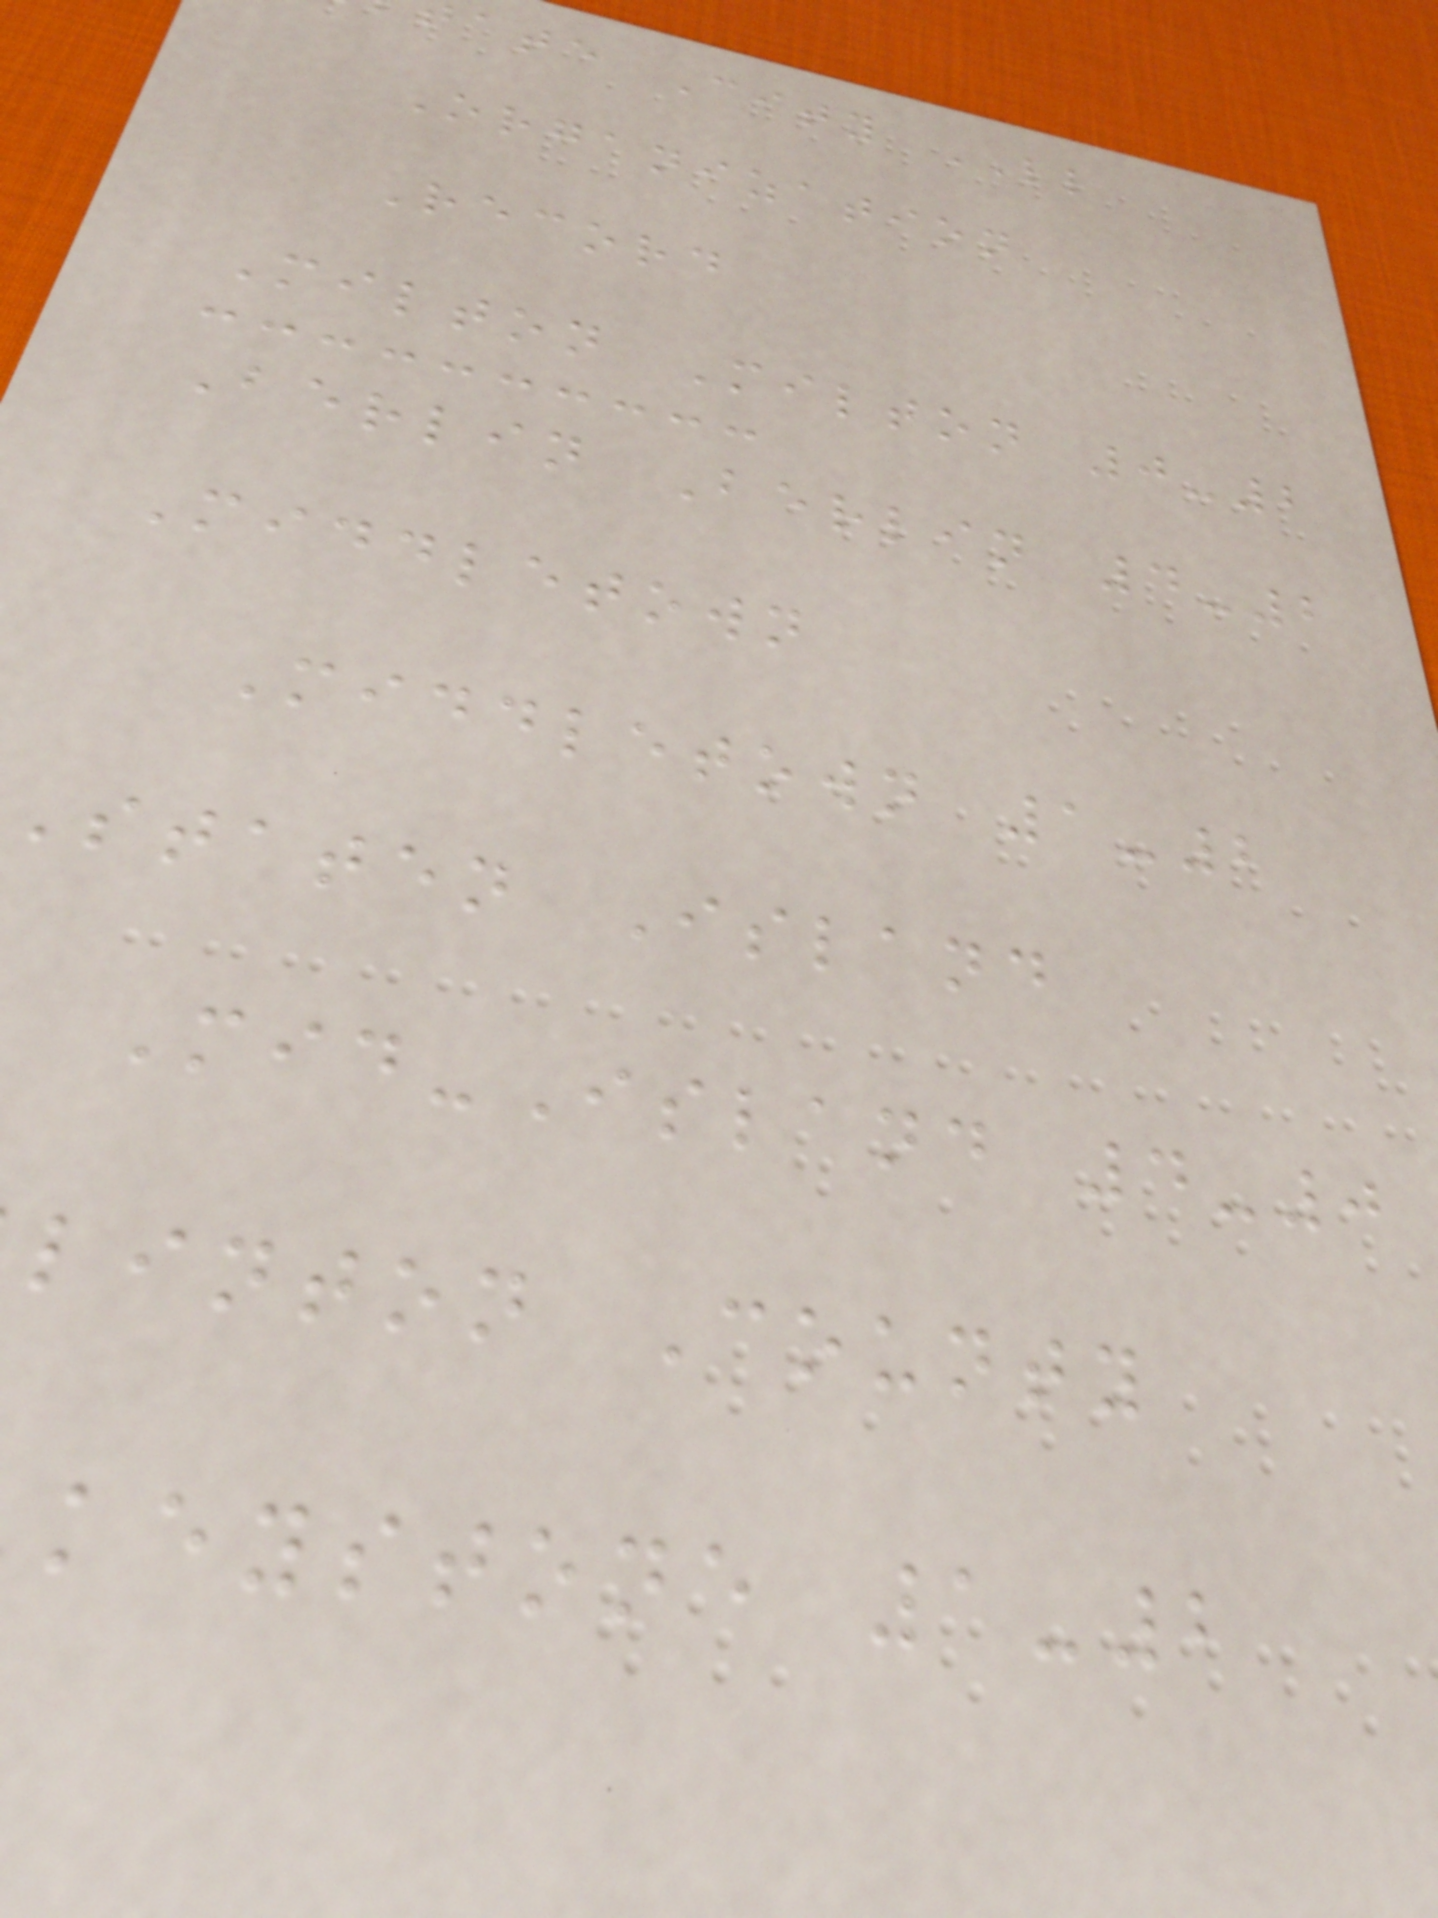ate City LL
Organization
Record
Milton Milton 0-2
Berlin Berlin 4-2
Middletown
Middletown 1-2
Staten Island
Mid-Island 4-0
linton County
keystone 1-2
